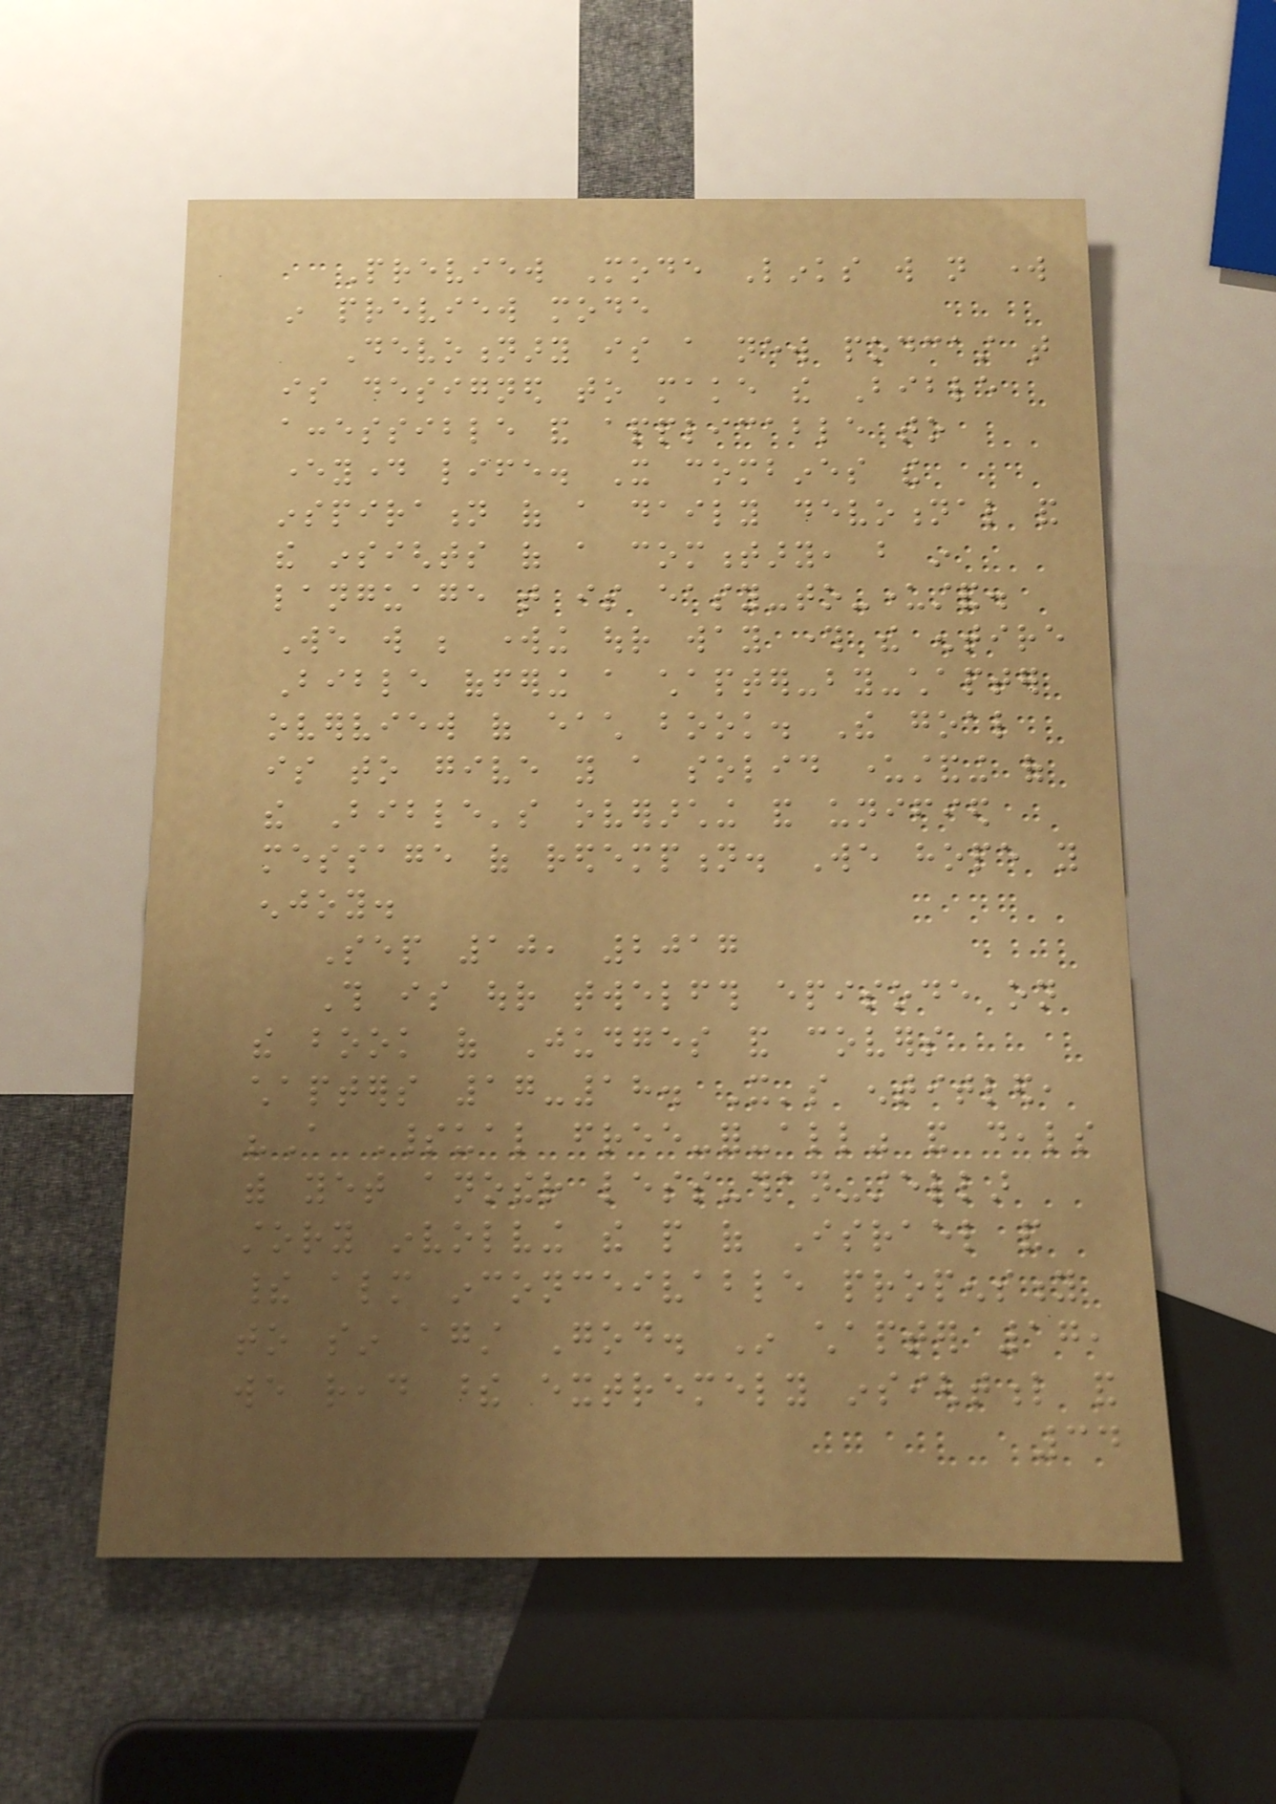Preview Mode Links will not work
in preview mode
Devotionary is a new podcast that
is designed to make the Bible
accessible and applicable to
everyday life. It combines the
inspiration of a daily devotional and
the insights of a commentary, but in
language that is easy-to-understand.
We will be working our way through the entire
Bible offering a chapter-by-chapter
overview of each book. The goal
is to give you a solid understanding of
the Bible's overarching and unified
message of redemption. We hope you
enjoy.
Sep 10, 2017
This is our twelfth episode on
the book of Judges and covers
chapters 17-18. It's entitled,
"A Spiritual free-for-all" and deals
with yet another less-than-stellar
story involving the people of Israel and
their almost inconceivable propensity
to sin against God. In chapter 17,
we read these extremely insightful and
34
